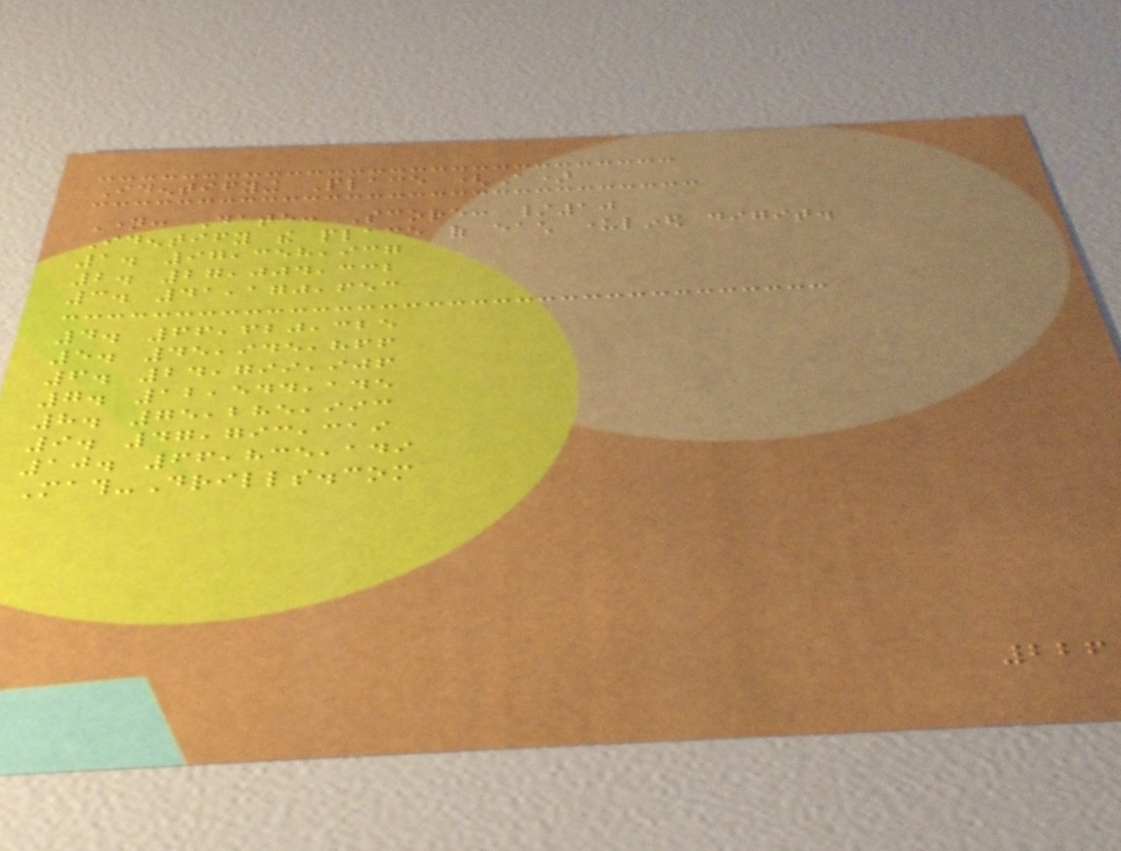Identifying Place (A)
Name: Date: Score: /10
Identify the place of each underlined digit.
1. 97,358,937
2. 27,004,332
3. 41,170,653
4. 66,620,325
5. 45,945,866
6. 24,799,906
7. 12,544,145
8. 75,285,993
9. 47,793,319
10. 66,835,149
Math-Drills.com
226
